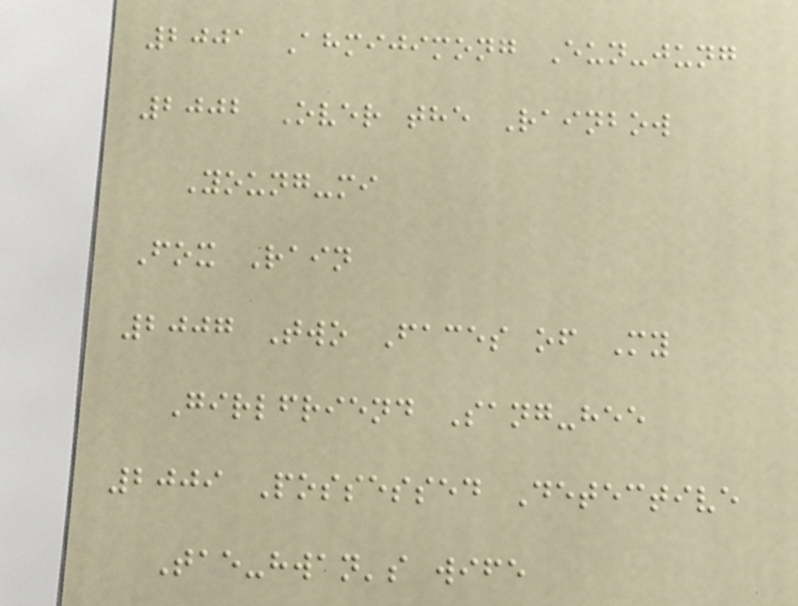2001 Ahmijimong Eun-jung
2002 Over the Rainbow
Young-mi
Fox Rain
2007 Two Faces of My
Girlfriend Sang-hee
2009 Possessed Detective
Tae-hwan's wife
